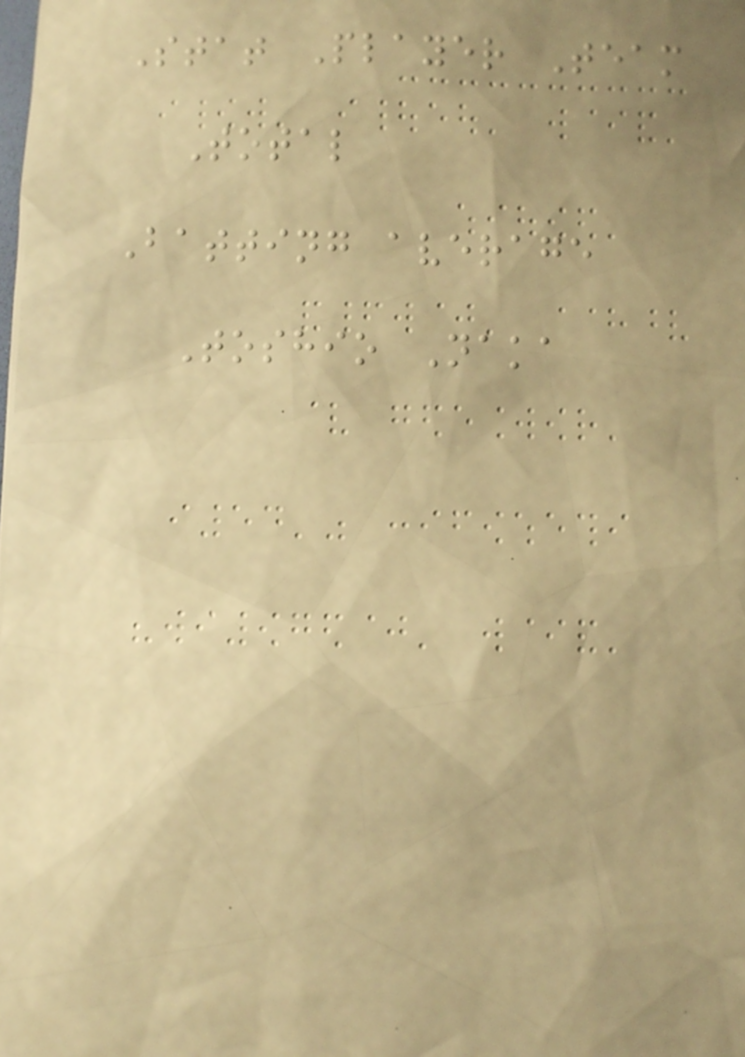Stat Player Team
Total
Batting average
Toshio Naka
